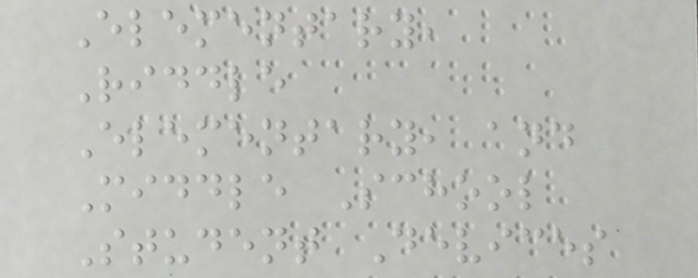Elementary,
Riddle
Elementary, and
Middle School
Student Devices
